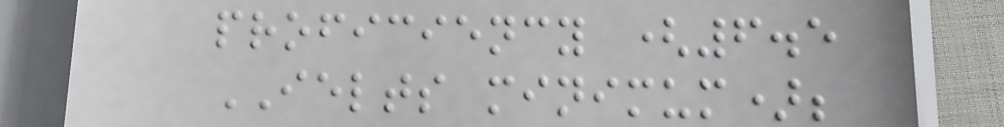proficiency (6.5
IELTS minimum);
